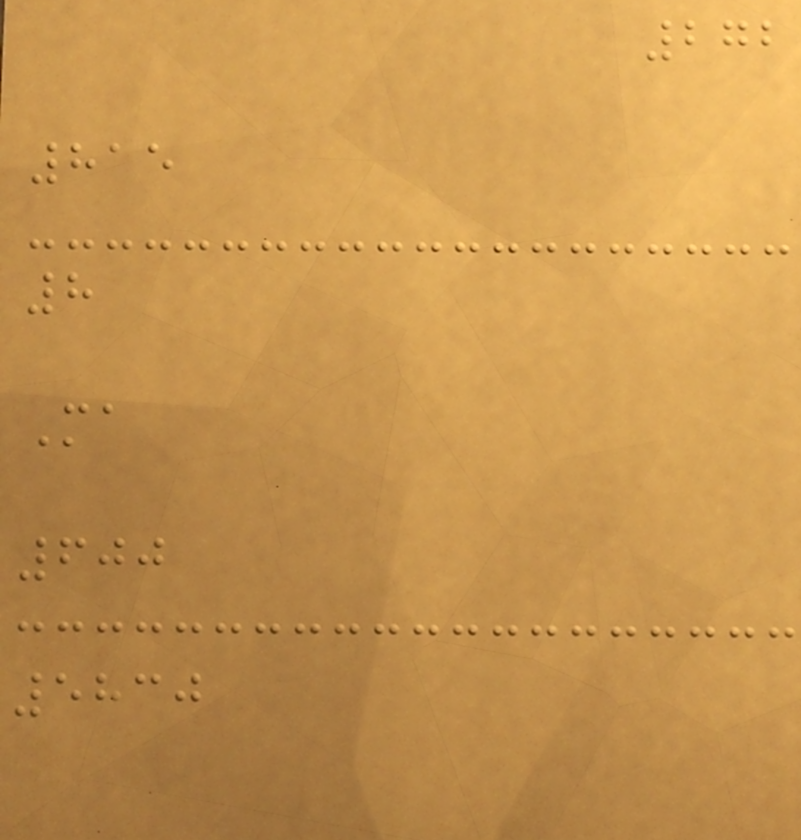272
815
8
Ma
600
5830
